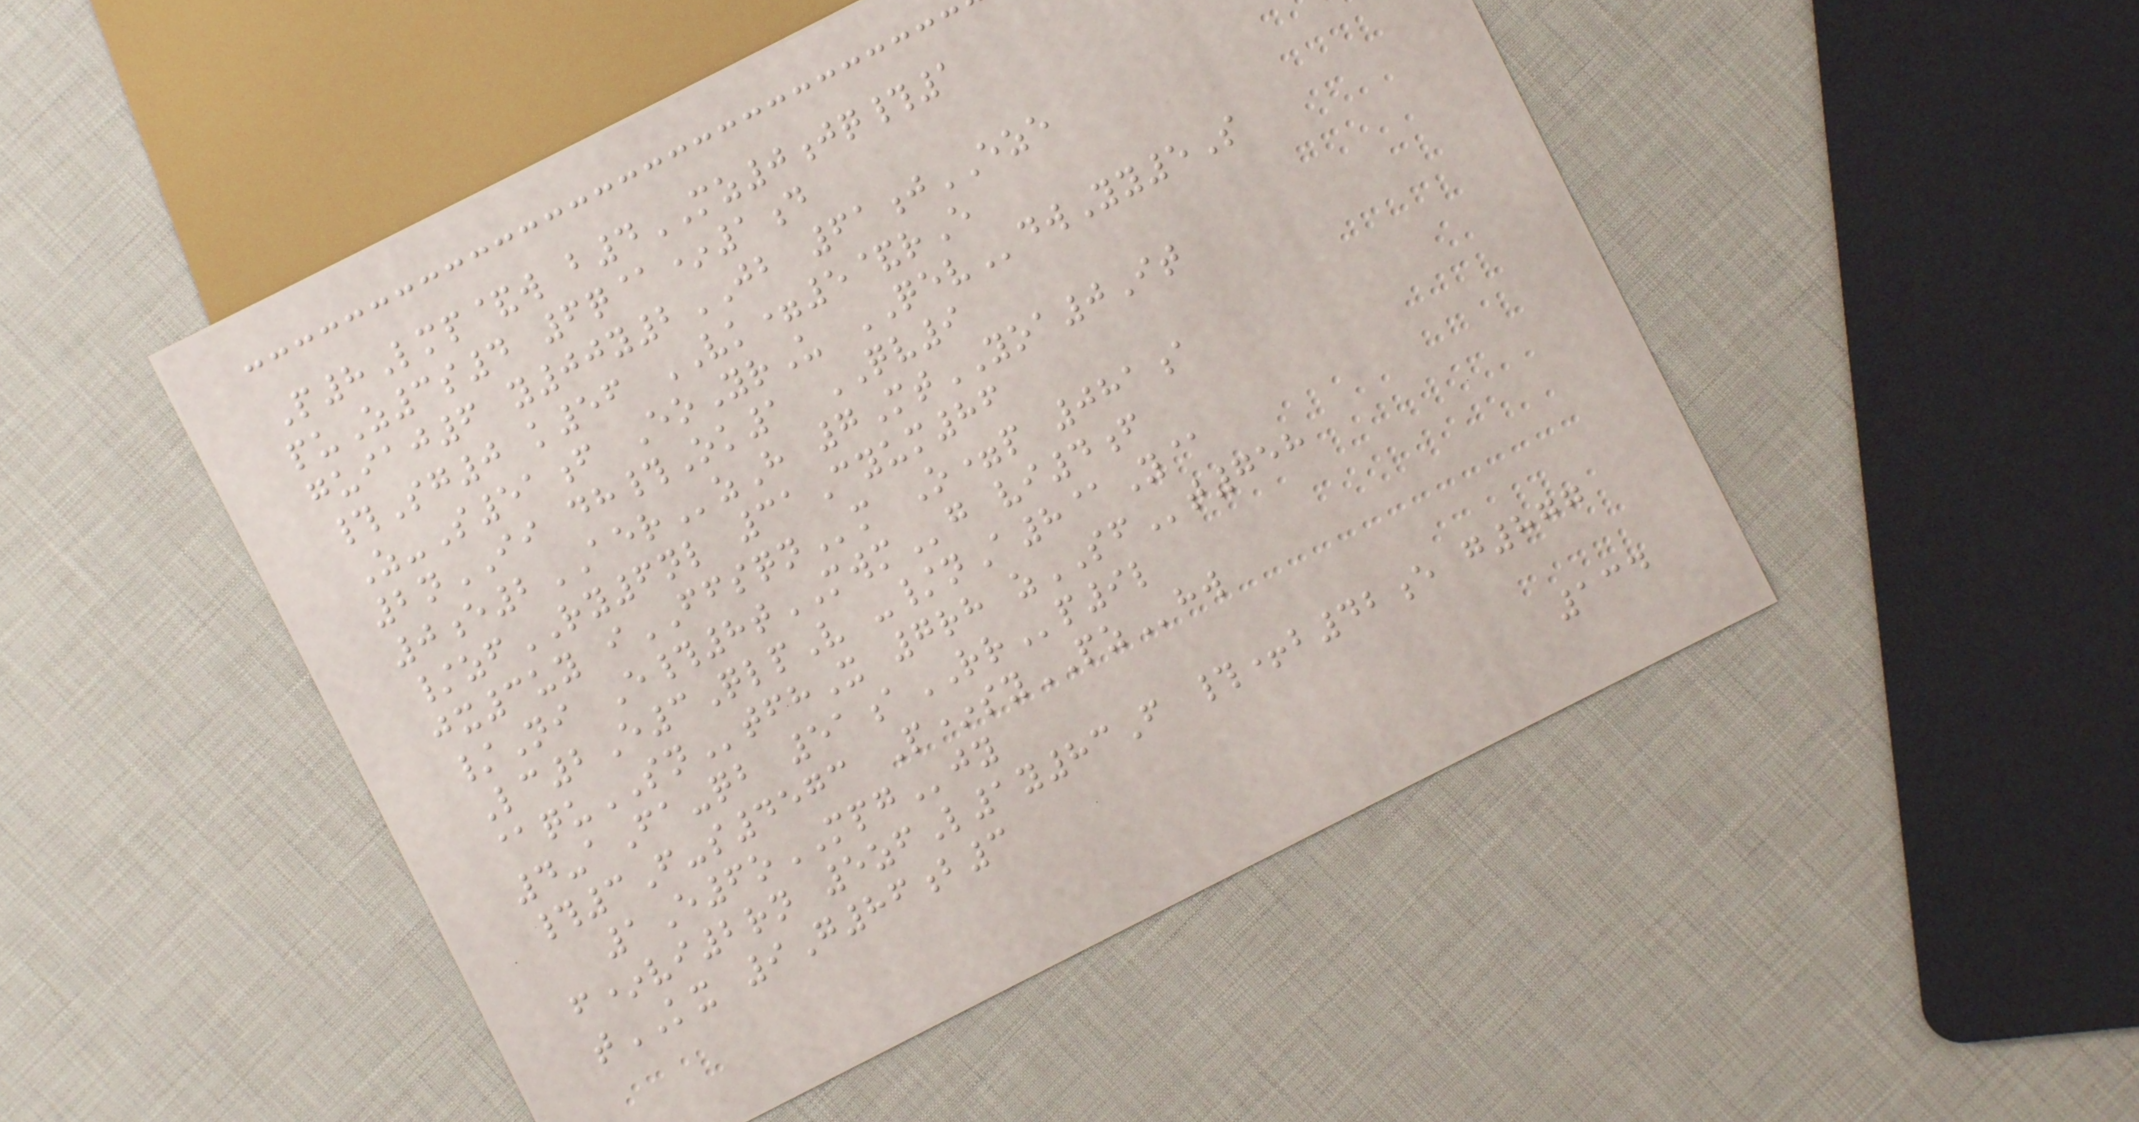P8Lmp&w b4MZ0jq#1
puZ3s4 6q@*1d
guiaj6 y00y2JB 61jEZE
#Sg0 k56 VK=5&rE
Z-S51f EoYrU QEVdwYy5S
2nII dh#Ok1 QV9
0e2AERzH 7MtYOA0It
/zfRY6nl 31Cyum86
jx3uy iFFSQNm O=p 081a
/Ni E#8tMWMg vi4f
Lc2E3QlpV -/nA8@Y@
@quSNtfhX 7rh zSFt758
4-aFa-qb 51aRRp9l
#3F-s4573 P*syPZhw
1E6oMPGjy
f*vi2rn 5zfL1y83F #+b42e g877
tKX 9G86b3
134
